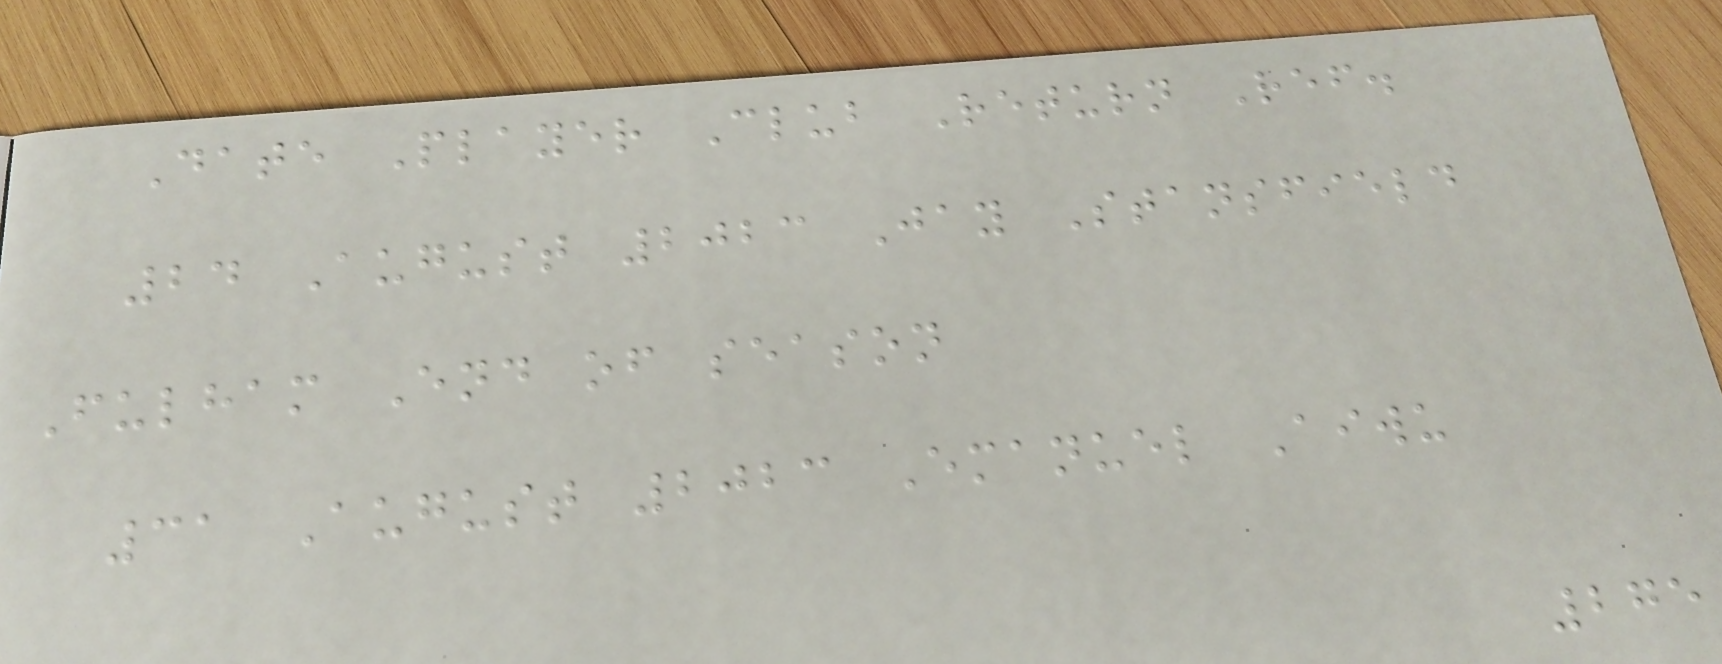Date Player Club Return Ref.
24 August 2023 Jay Stansfield
Fulham End of season
31 August 2023 Emanuel Aiwu
275
